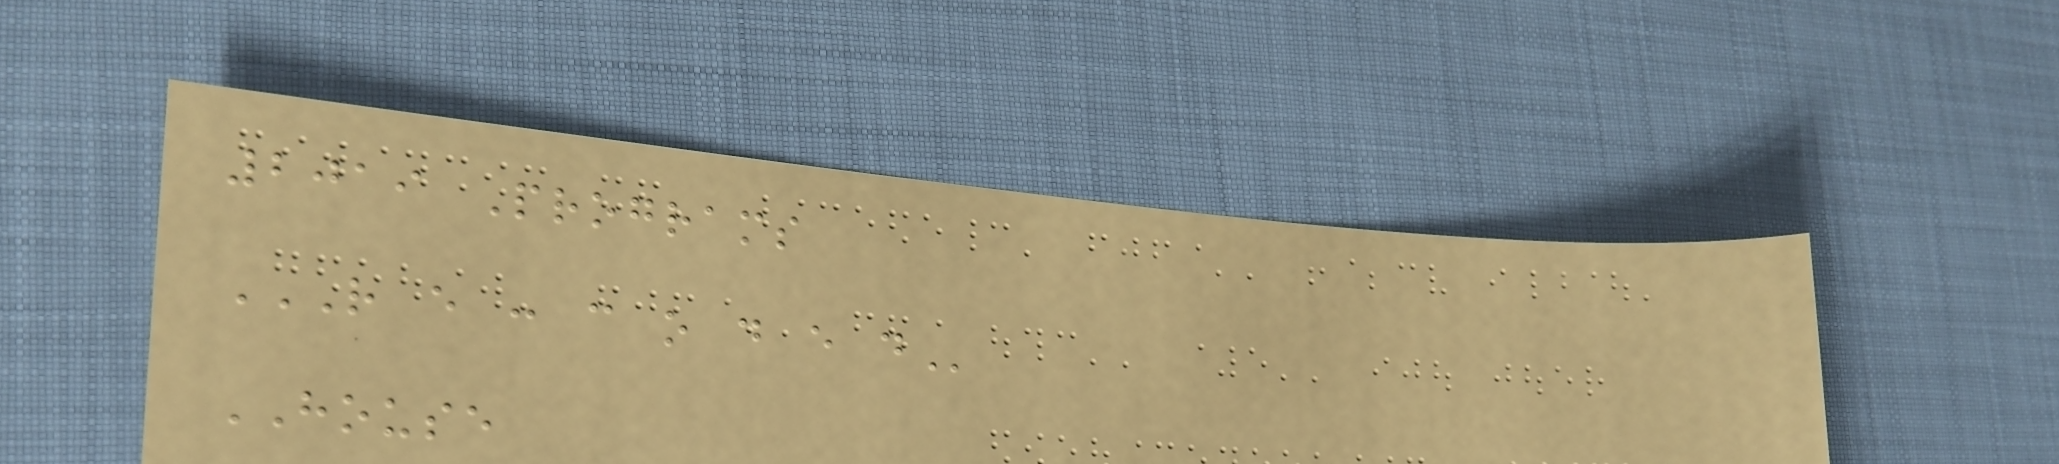2019 Programs
R E : C O D E D
HOUSE
